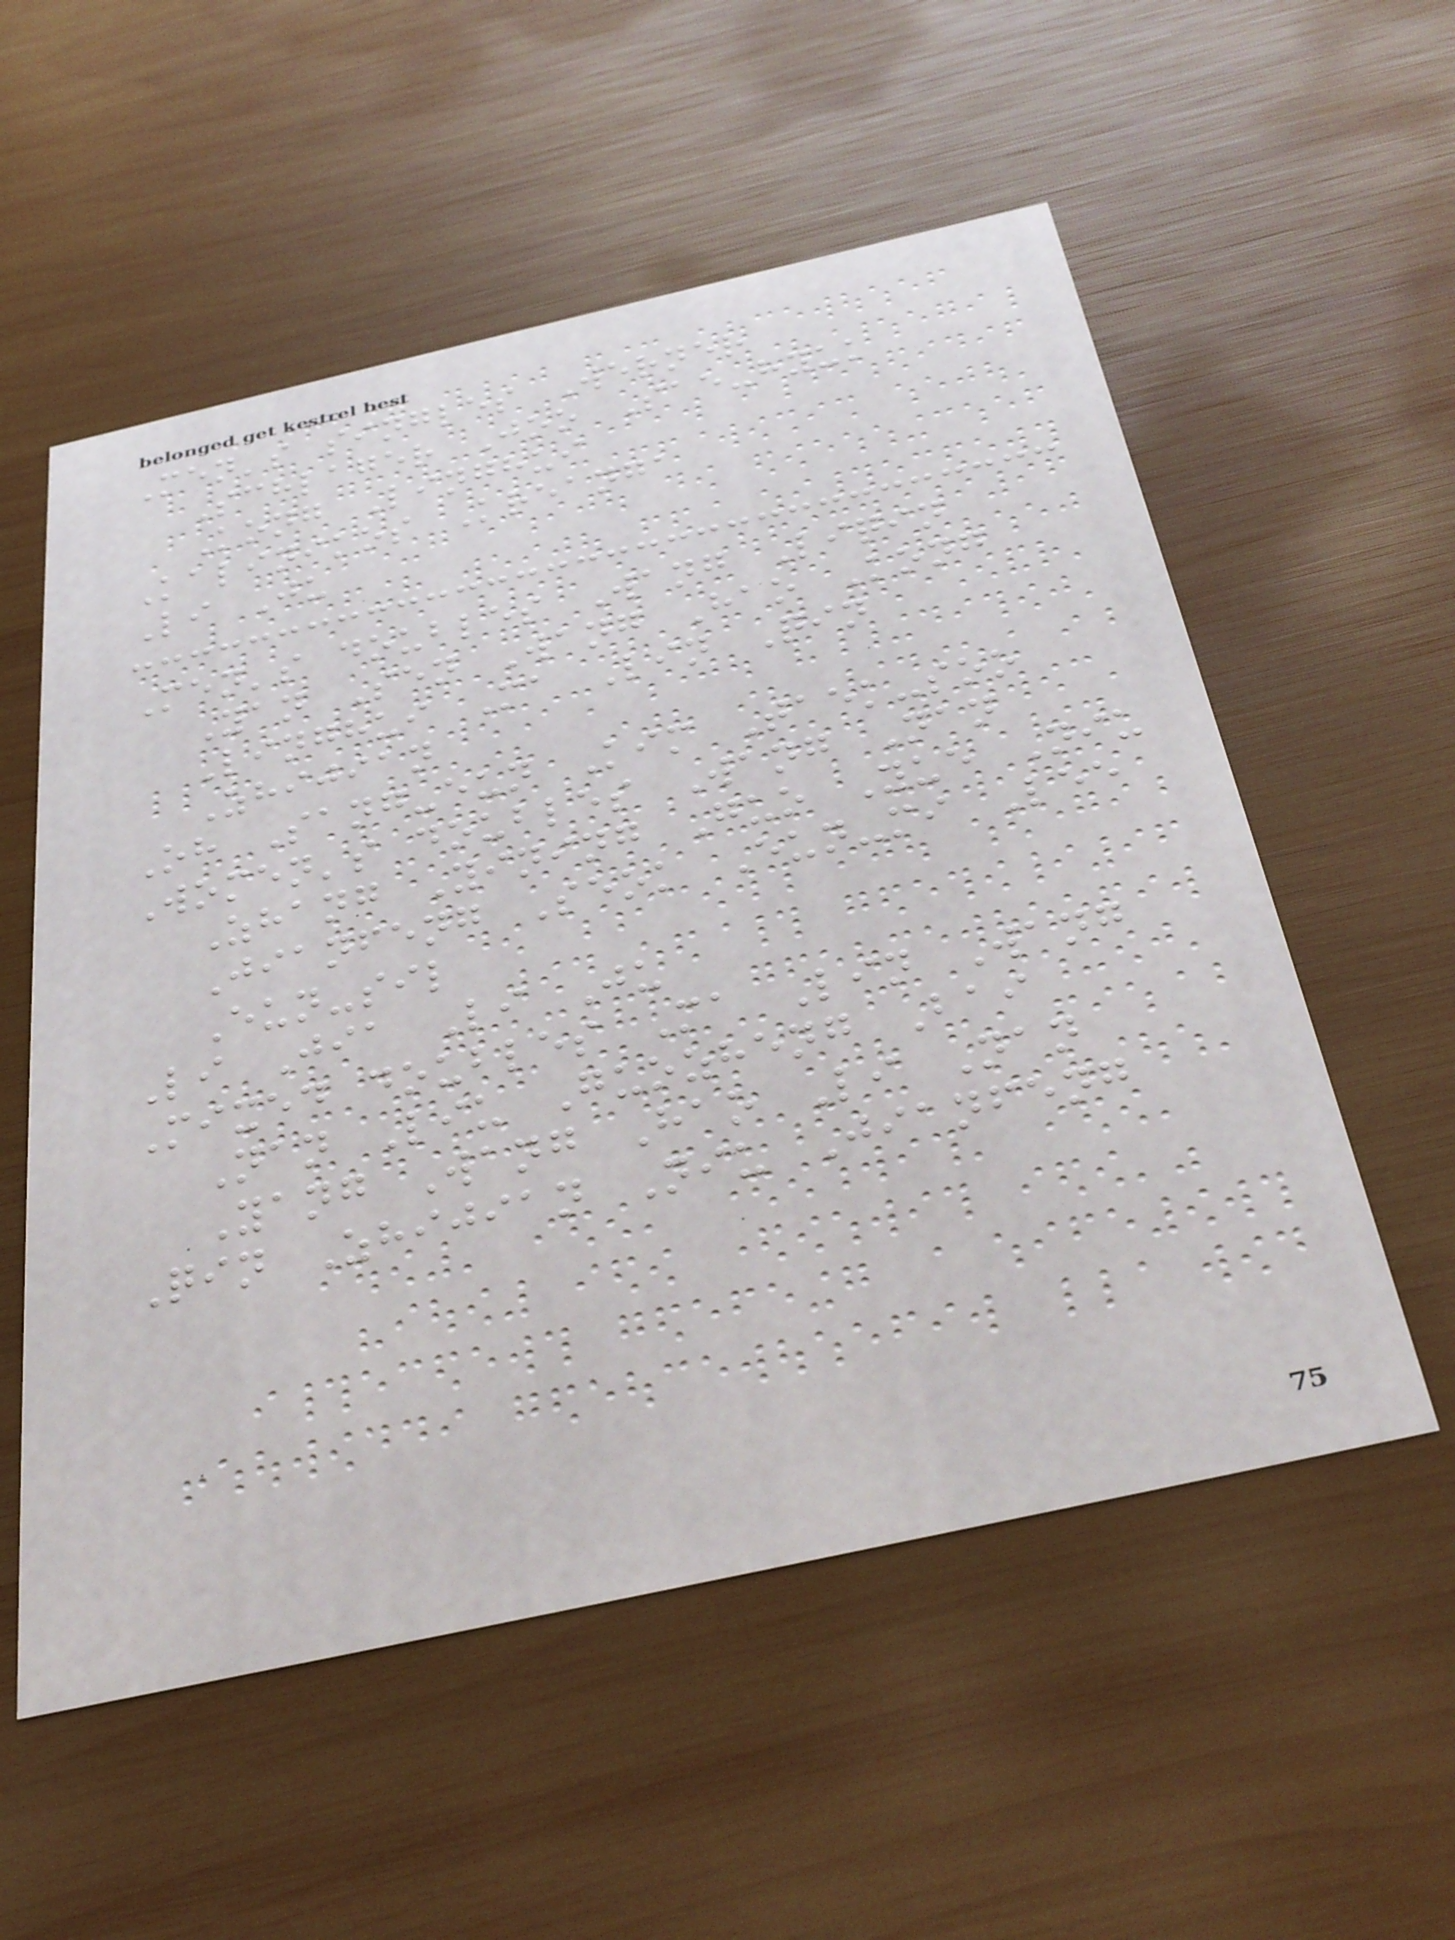Men's singles Werner
Schlager Joo Sae-hyuk
Kong Linghui
Kalinikos Kreanga
Li Ju
Men's doubles Wang Liqin
Yan Sen Wang Hao Kong
Linghui Ma Lin Qin
Zhijian
Oh Sang-eun Kim Taek-soo
Women's doubles Wang Nan
Zhang Yining Guo Yue Niu
Jianfeng Seok Eun-mi Lee
Eun-sil
Li Jia Li Ju
Mixed doubles Ma Lin Wang
Nan Liu Guozheng Bai
Yang Wang Hao Li Nan
Qin Zhijian Niu Jianfeng
